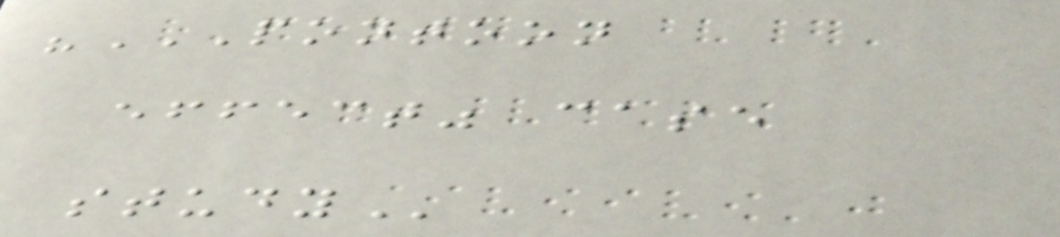"PONTOON
EFFECT" CASE
STUDY
